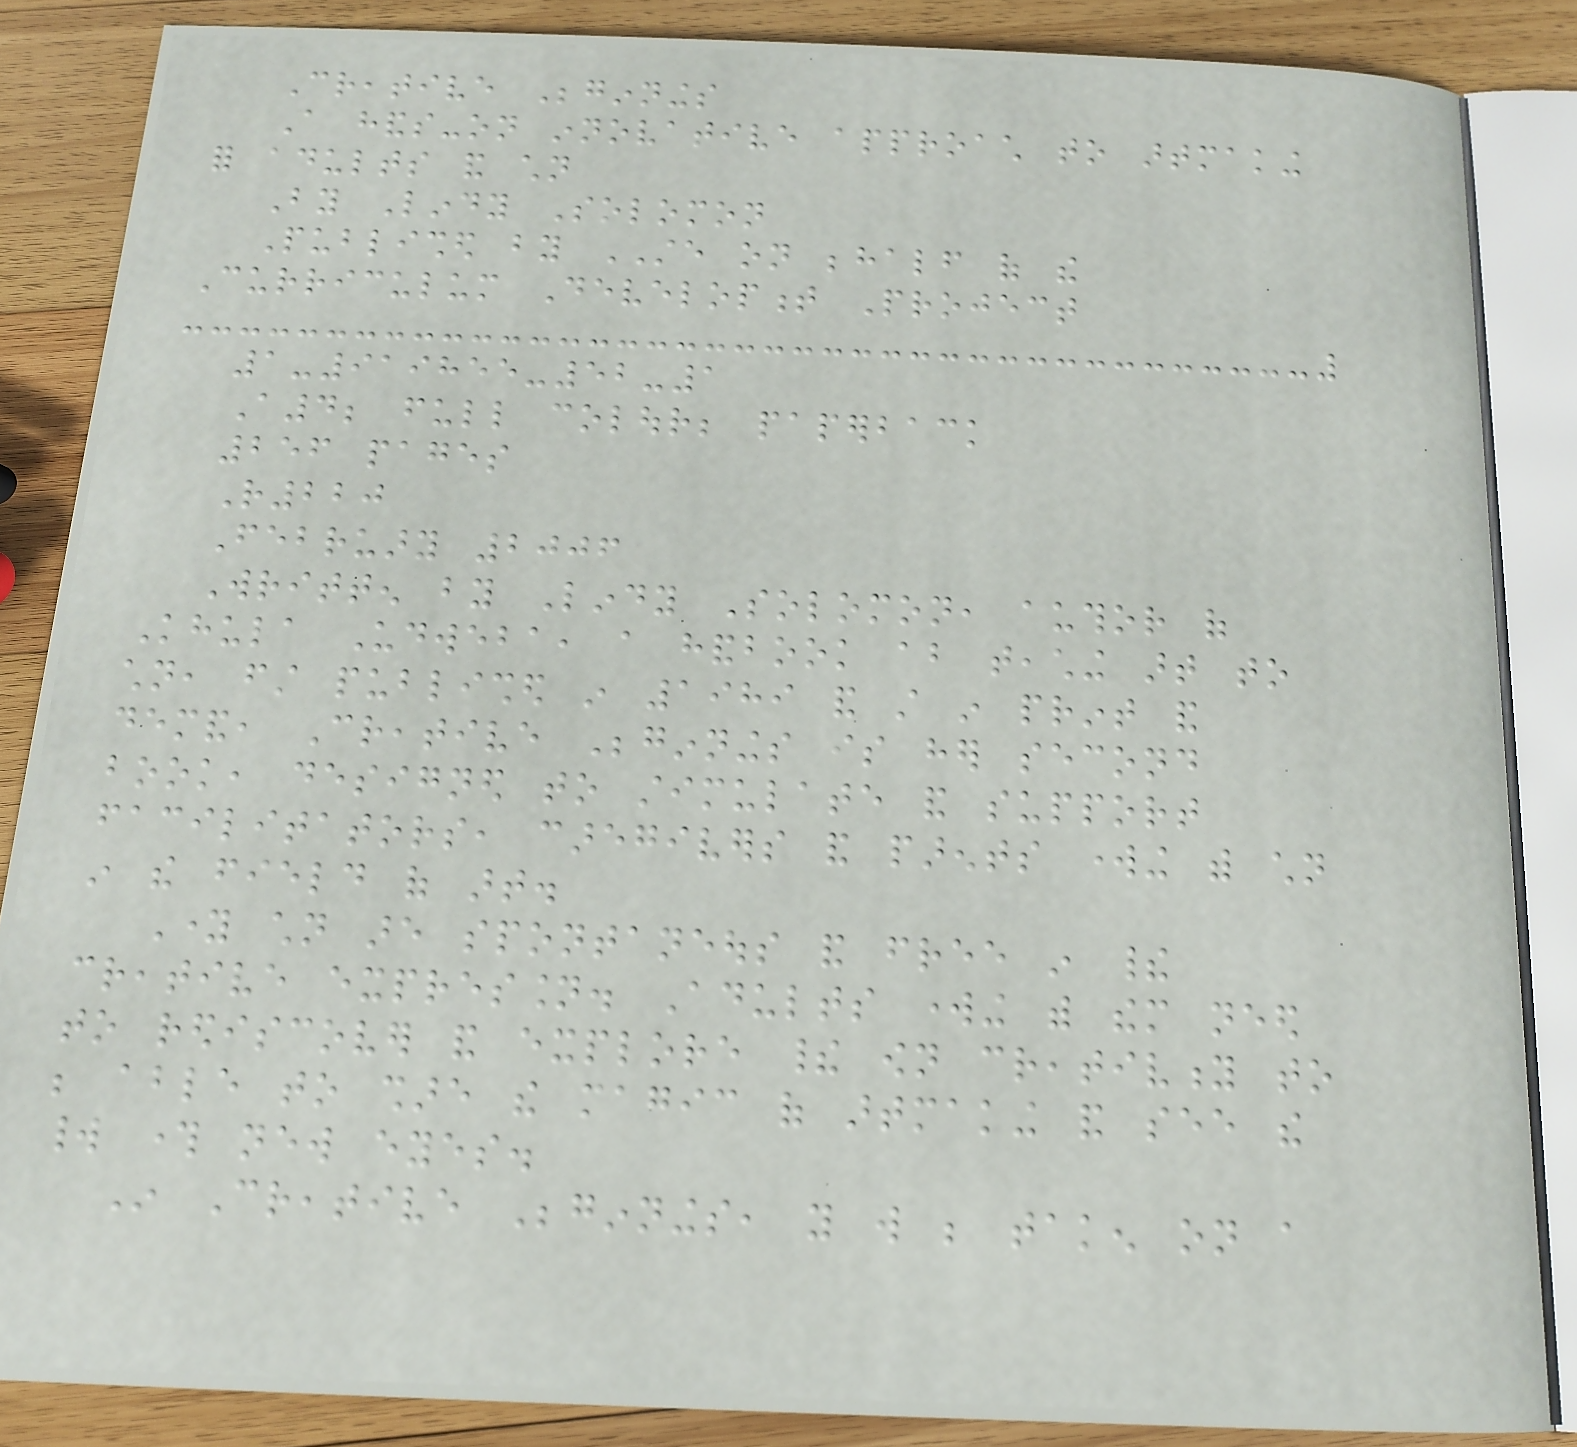Creative Beginnings
A hands-on innovative approach to artmaking
for adults and children
By Lindy Solomon
Published by STE on behalf of the
Curriculum Development Project
1-919855-52-1
A4; full colour; paperback
256 pages
R220
February 2006
Written by Lindy Solomon, author of
Khula Udweba, a handbook about teaching art to
children, first published in 1989 and still in print and
demand, Creative Beginnings is her second
book, designed to stimulate and support
facilitators, caregivers and parents working with children
in the field of art.
Young children are spontaneous and free in their
creative expression. Adults working with them need
to rediscover and explore their own creativity to
be able to share the magic of artmaking and see the
world through new eyes.
In Creative Beginnings, you will be taken on a
